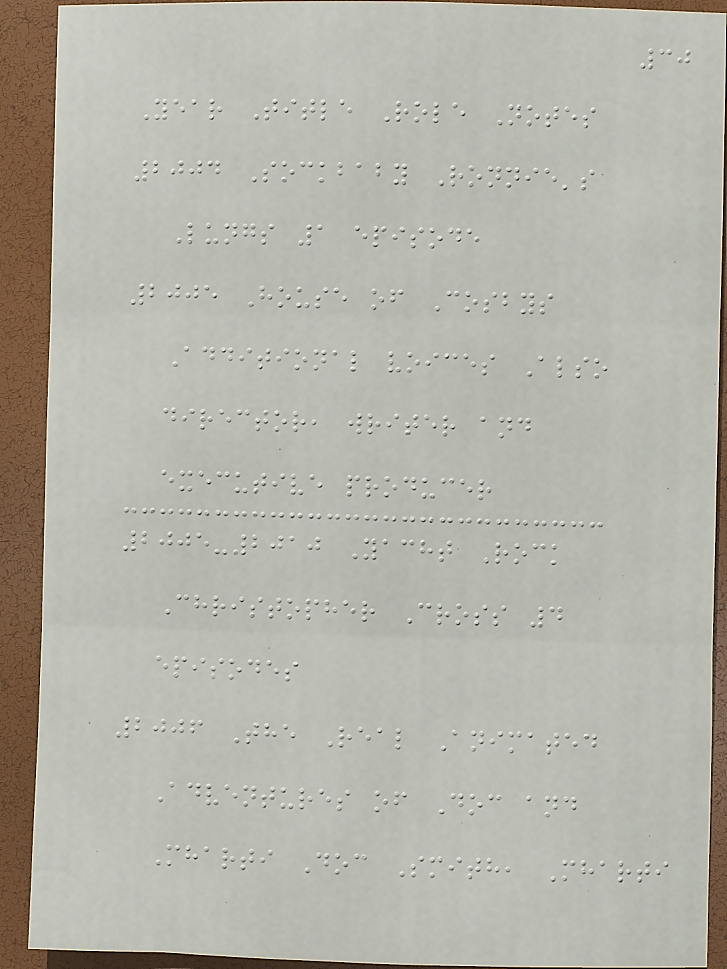30
Year Title Role Notes
2004 Sockbaby Ronnie's
Lungs 1 episode
2005 House of Cosbys
Additional voices Also
director, writer and
executive producer
2005-2010 Yacht Rock
Christopher Cross 4
episodes
2006 The Real Animated
Adventures of Doc and
Mharti Doc Smith, Mharti
